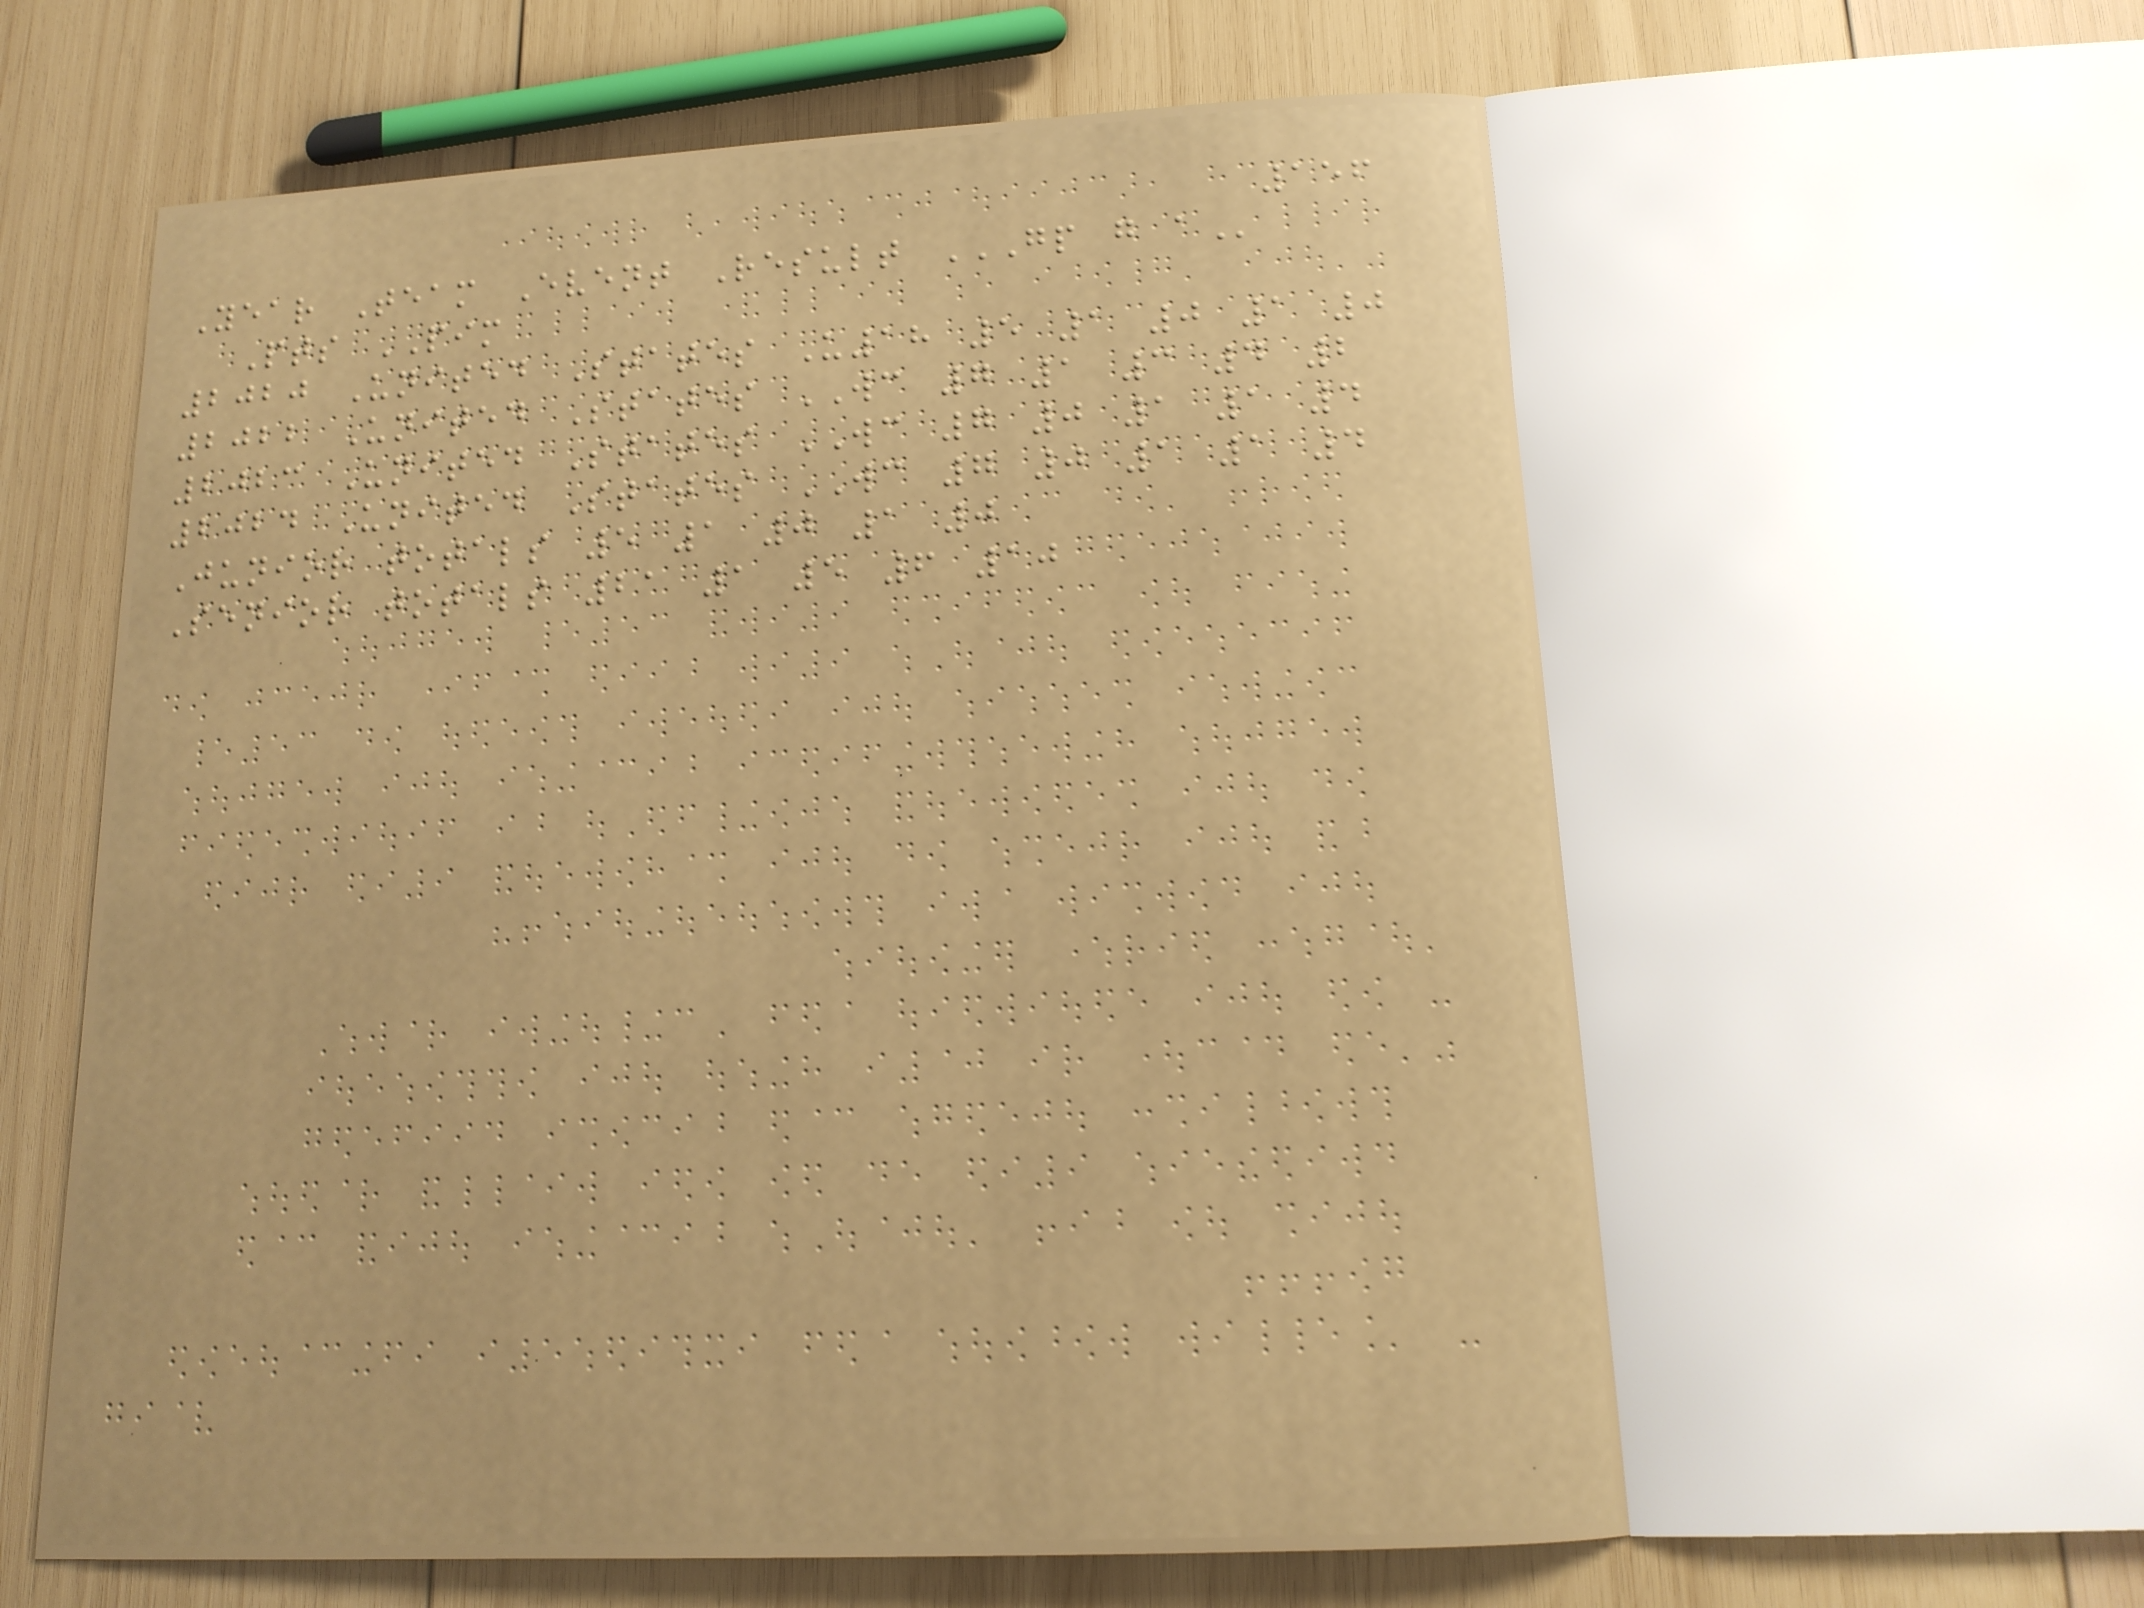156
Year Team Event Result GP G A
Pts PIM
2020 United States U18 5 1 0 1 0
2022 United States WC 7 1 3 4 2
2023 United States WC 7 0 1 1 4
2024 United States WC 7 0 1 1 4
Junior totals 5 1 0 1 0
Senior totals 21 1 5 6 10
